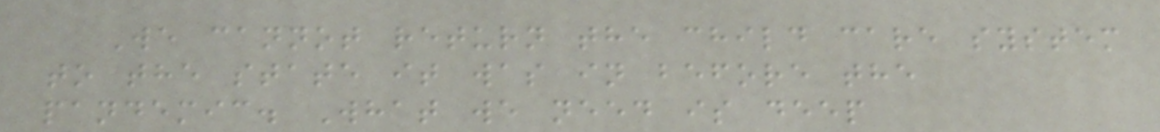We cannot return the child care system
to the state it was in before the
pandemic. What we need is deep
